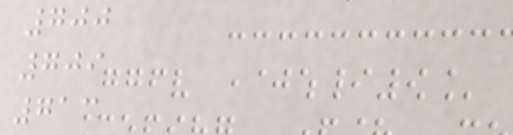700
709
713
